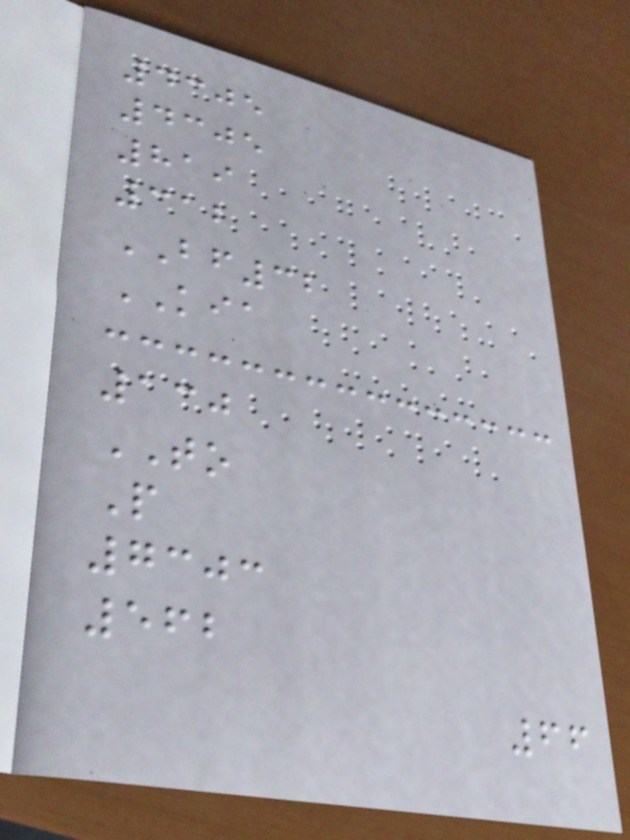4305
4305
819
312
BF32
KIA
130
TO
P
7303
562
66
